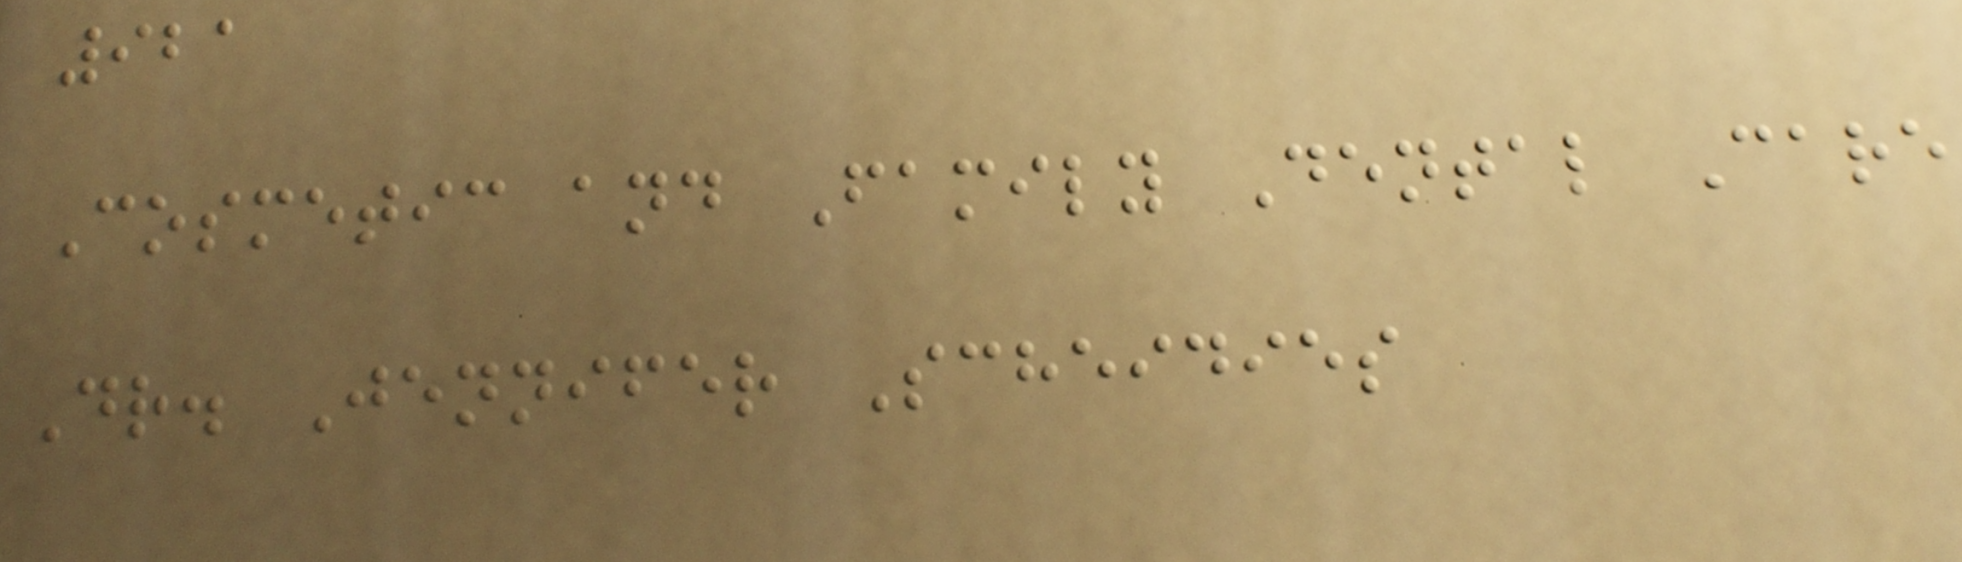921
Cosmetic and Family Dental Care
Dr. Jennifer Scheidies
